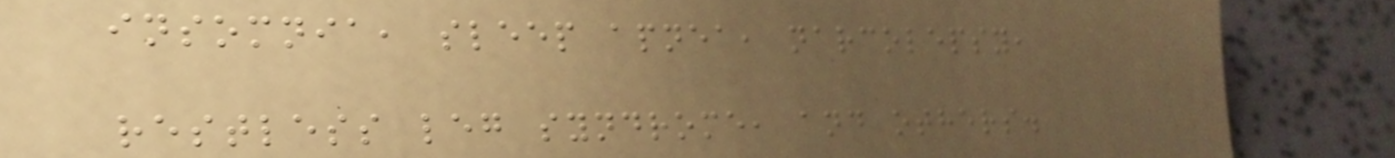insomnia, sleep apnea, narcolepsy,
restless leg syndrome, and others.
